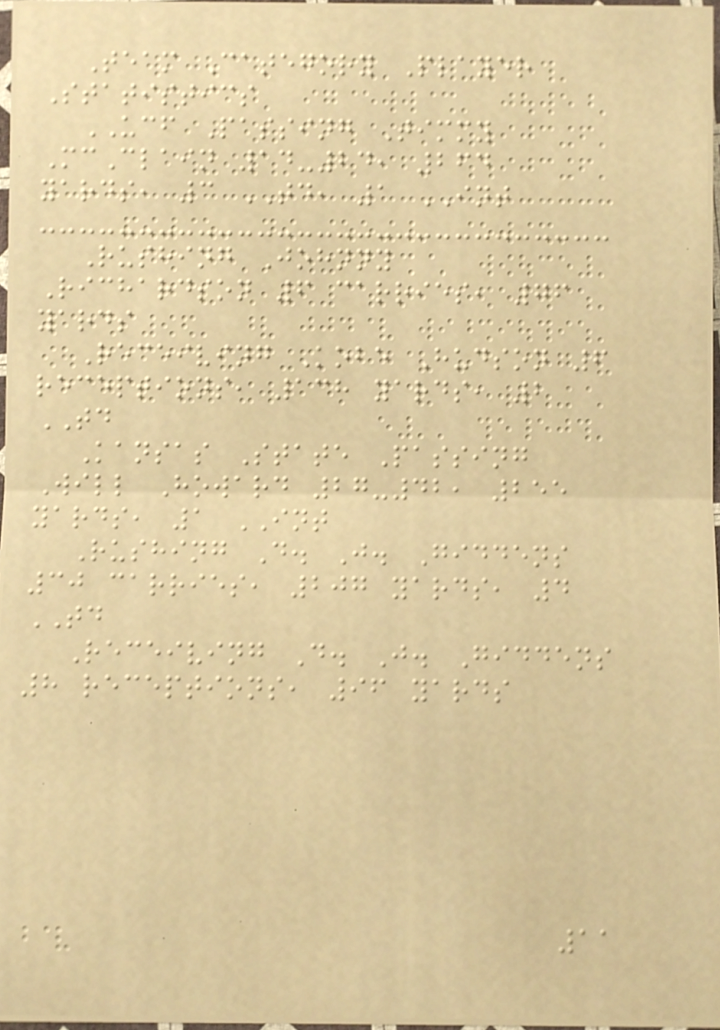Team Category Player
Statistics
UCF Passing Timmy
McClain 14-24, 264
yards, 3 TD, 1 INT
Rushing Johnny
Richardson 6 carries, 76
yards
Receiving Kobe Hudson 6
receptions, 138 yards, 2
TD
Kansas State Passing
Will Howard 27-42, 255
yards, 1 INT
Rushing D. J. Giddens
30 carries, 207 yards, 4
TD
Receiving D. J. Giddens
8 receptions, 96 yards
11
